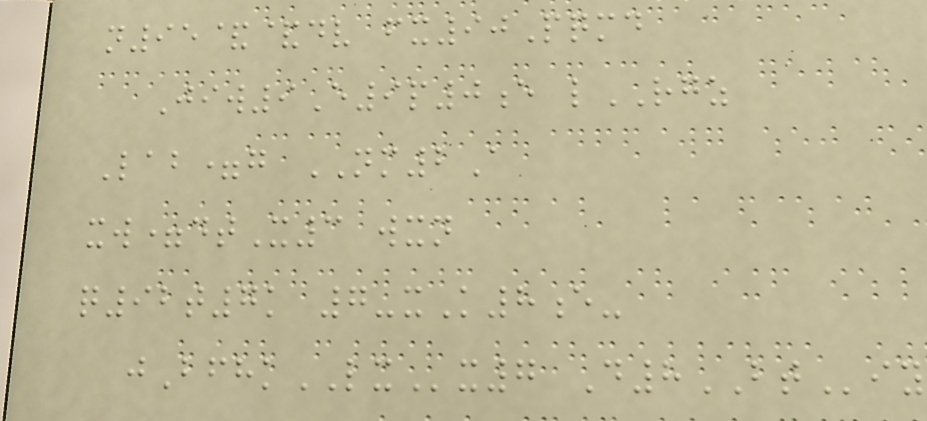n95&&dv fx90Pqmd
Jiw9E9p0e lRGZ
Lab=g NM2A
xw=dtX3 wxn
q92t7k 7-xK8e-
jBfhkLXx7 D8BTiy
